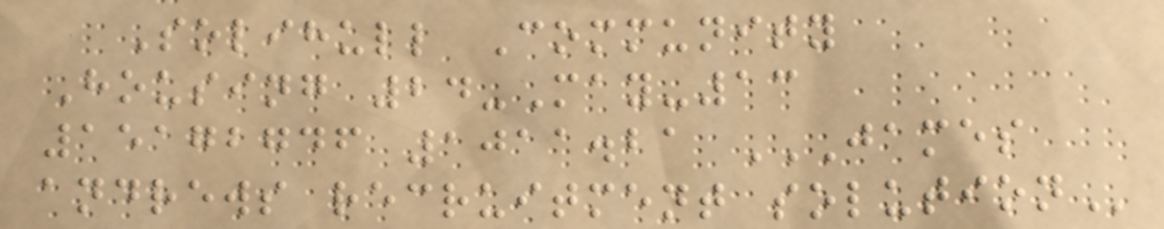Solihull Community
Housing 24-May-13
15172746 1011.21 JAMES
ANDREWS RECRUITMENT SOLUTION
